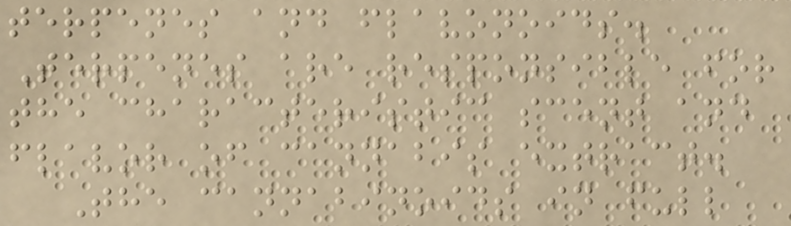terpenes and flavonoids.
Terpenes are responsible for
the characteristic scent and
flavor of cannabis extract.
The cannabinoids in full
